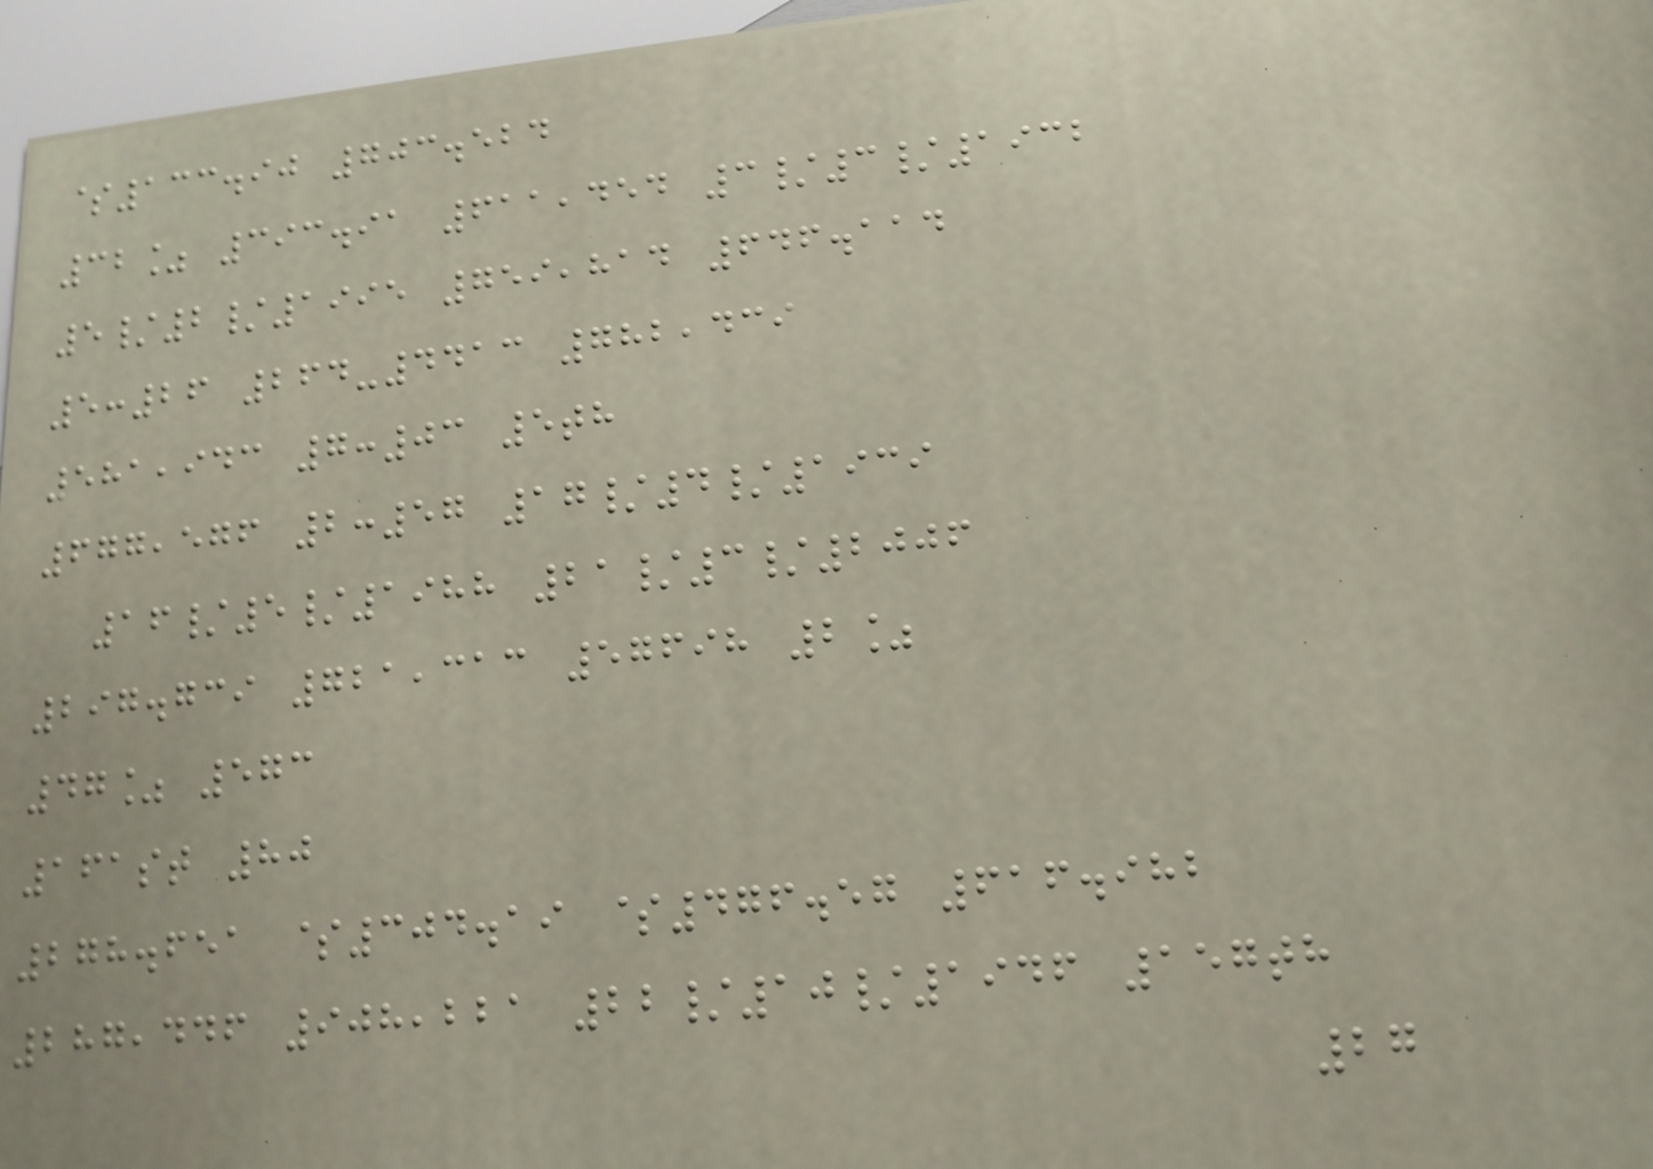$133.90 703.524
32% 393.91 611,454 3/3/1932
5/2/1995 759,814 646.114
5:26 264-4413 782,439
581,943 7:03 5th
677,576 2:57 17/4/1939
16/5/1988 21/3/2006
297.739 721,313 57698 2%
47% 573
161st 80
278.651 $304.19 $476.57 616.982
287,446 908,221 22/10/1946 157th
27
